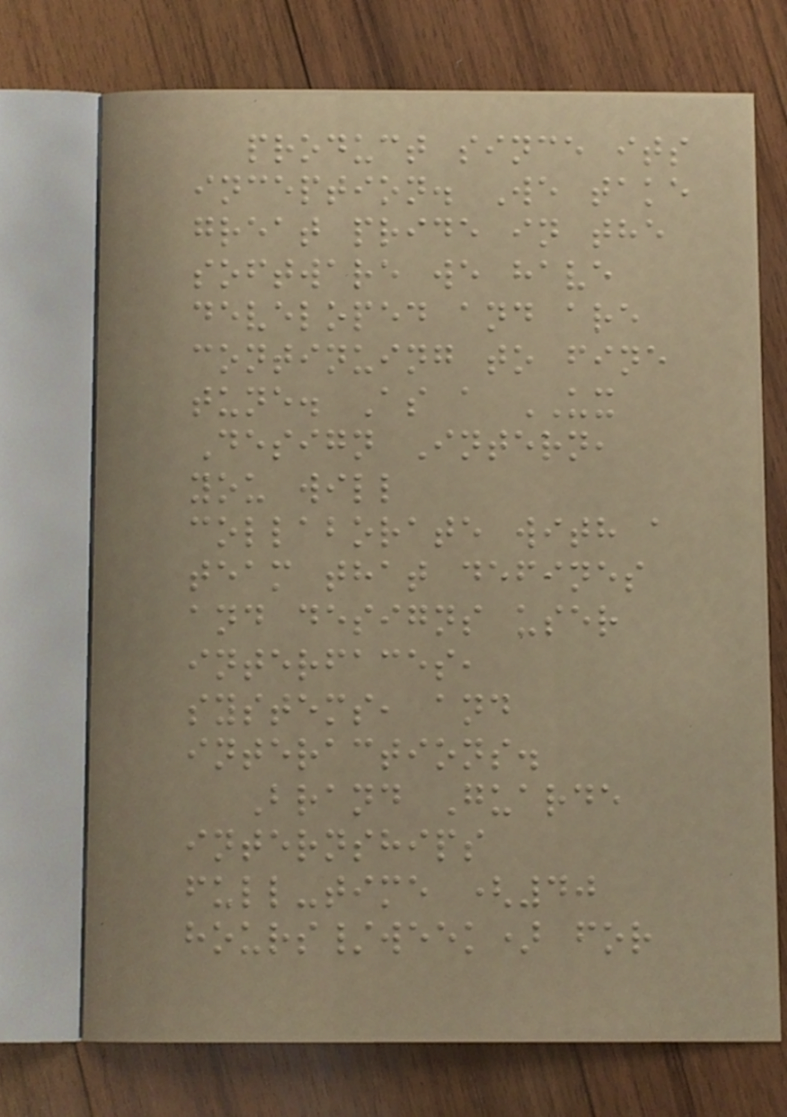product since its
inception. We take
great pride in the
software we have
developed and are
continuing to fine
tune. As a UX
Design Intern,
you will
collaborate with a
team that defines
and designs user
interfaces,
systems, and
interactions.
Brand Guarde
internships
full-time (40
hours/week) for
